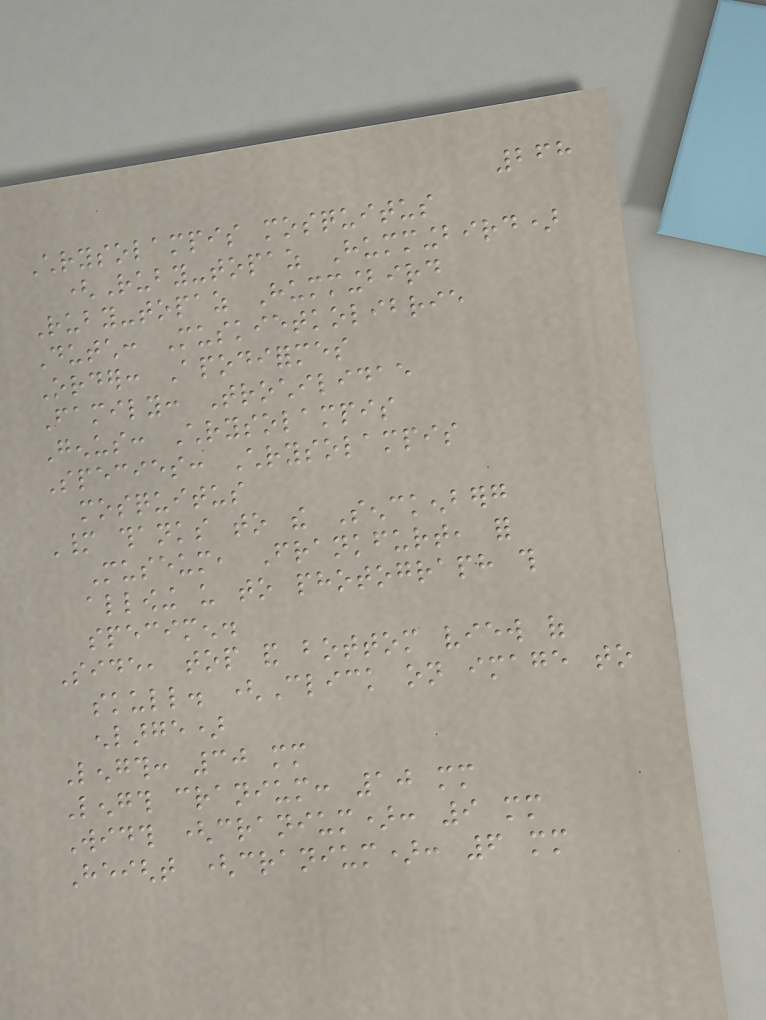268
Chrysolampis mosquitus
(Ruby-topaz Hummingbird)
Ruby-topaz Hummingbird
Dutch: Muskietkolibrie
Order: Apodiformes
Family: Trochilidae
Genus: Chrysolampis
Species: Chrysolampis
mosquitus
Many thanks to the Senckenberg
Museum, Frankfurt, for
allowing us to photograph this
specimen.
Side, top and bottom view of
skull. (Click on image to
enlarge)
Length: 30 mm
Length cranium: 10 mm
Width (cranium): 9 mm
Height (cranium): 6 mm
